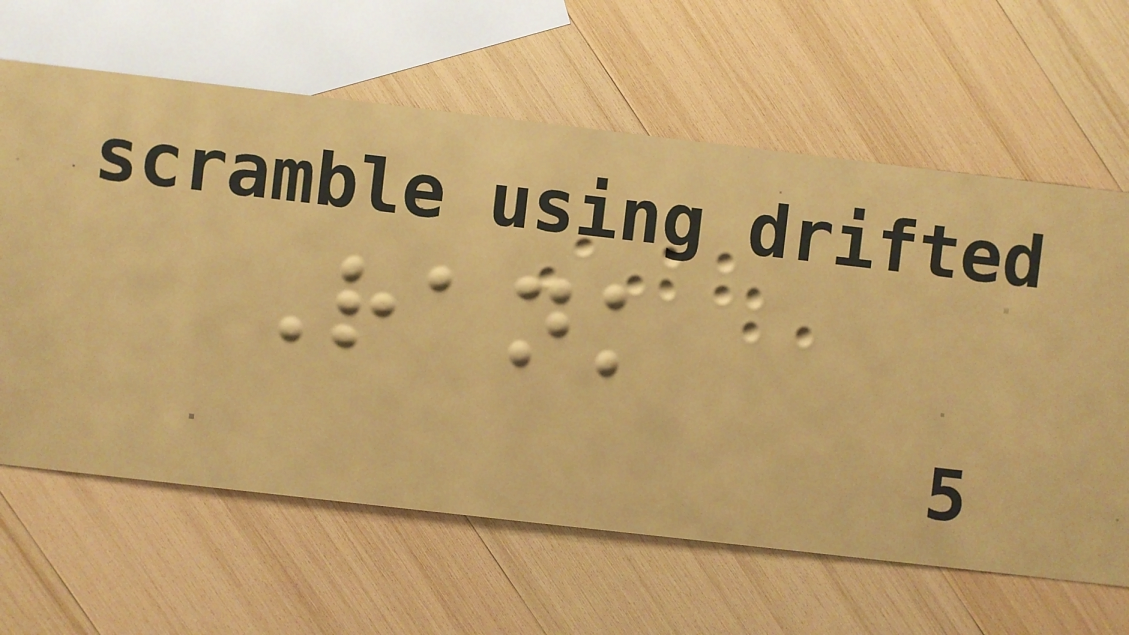Rank
